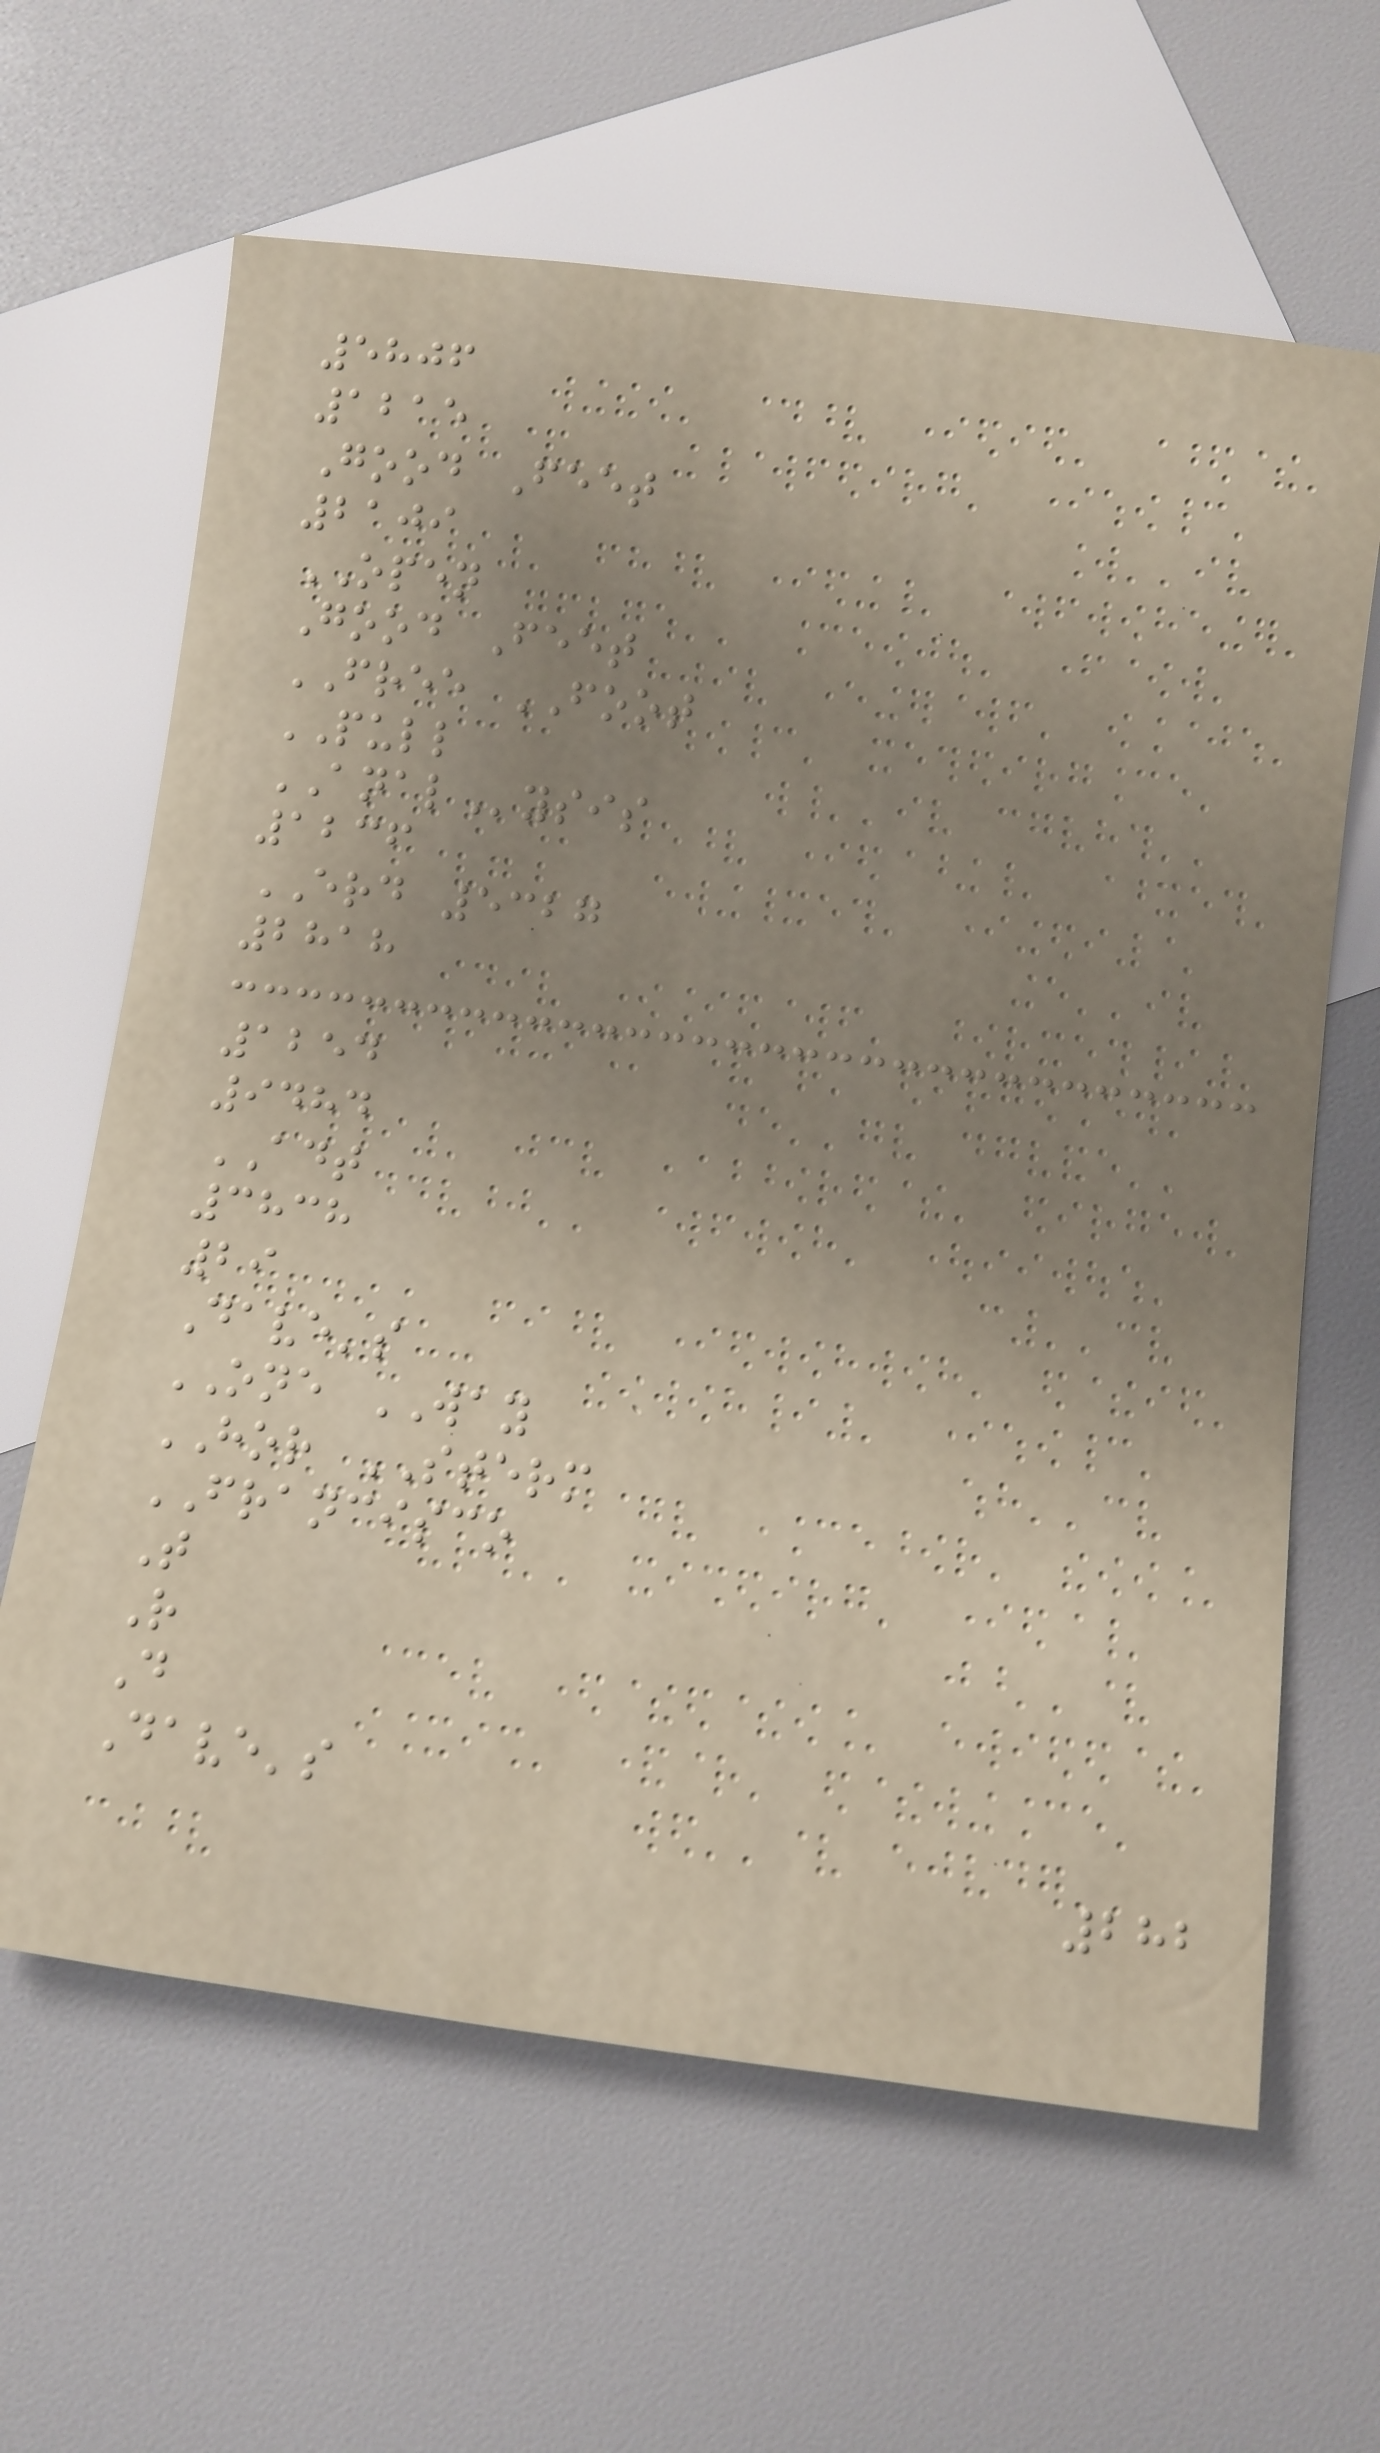5806
1215
Good Feet
2109
OPEN
Good Feet
FREE FOOT
PULL
ANALysis
1236
ERD 5327
2818
1254
9484
ADT
3838
29
Dave's
ONE WAY
HOR STERM
FRANCISCO
T
R
D
Dave's
282
